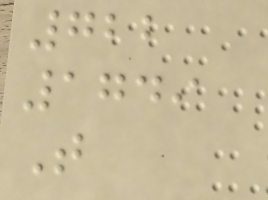722
1749
T
